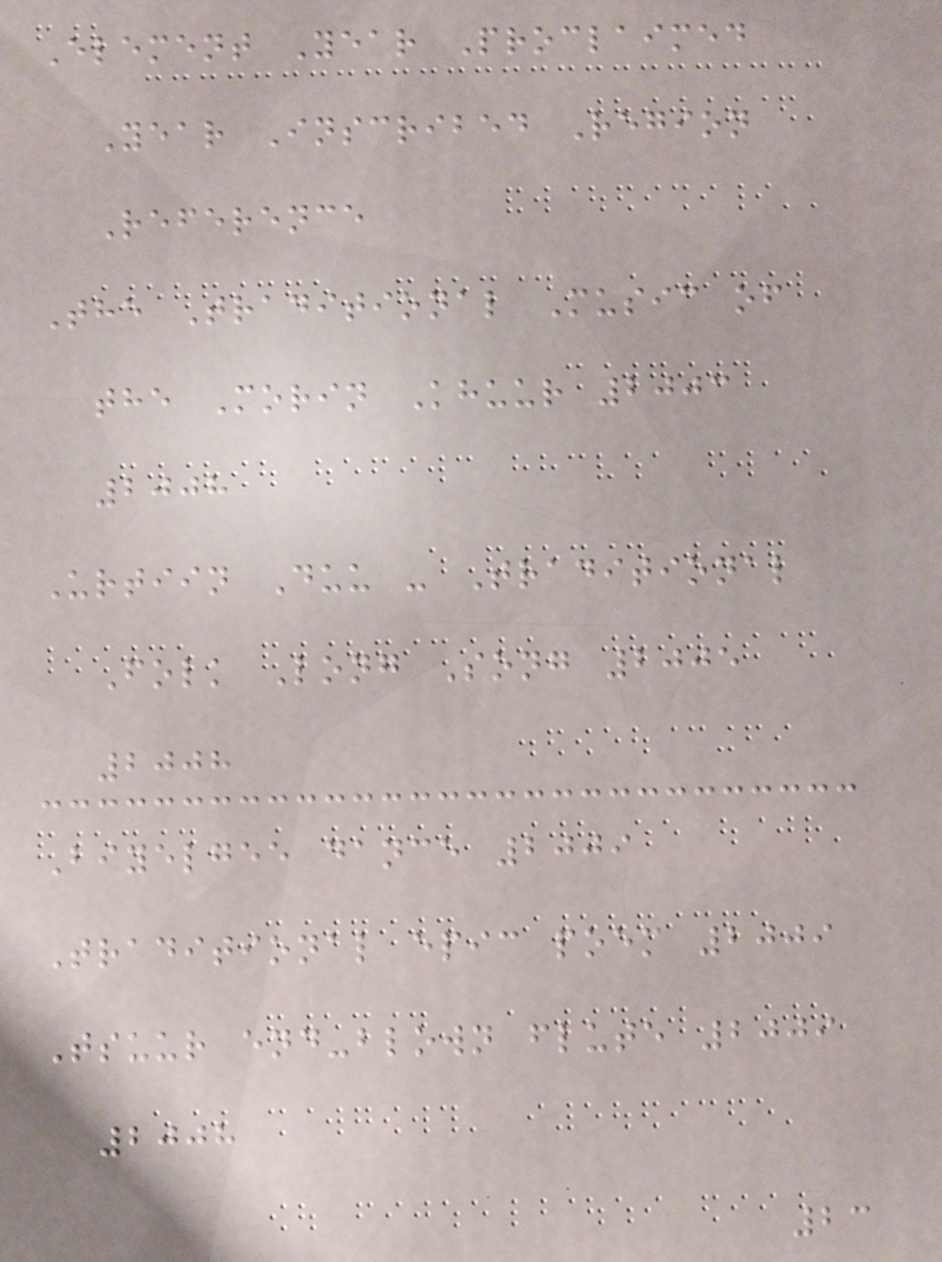Element Year Proclaimed
Year Inscribed Region
Reference
The Traditional Music of
the Morin Khuur 2003
2008
Urtiin Duu - Traditional
Folk Long Song 2005
2008
Biyelgee dance 2009
Traditional epic poem 2009
Tsuur end-blown flute 2009
2008
23
